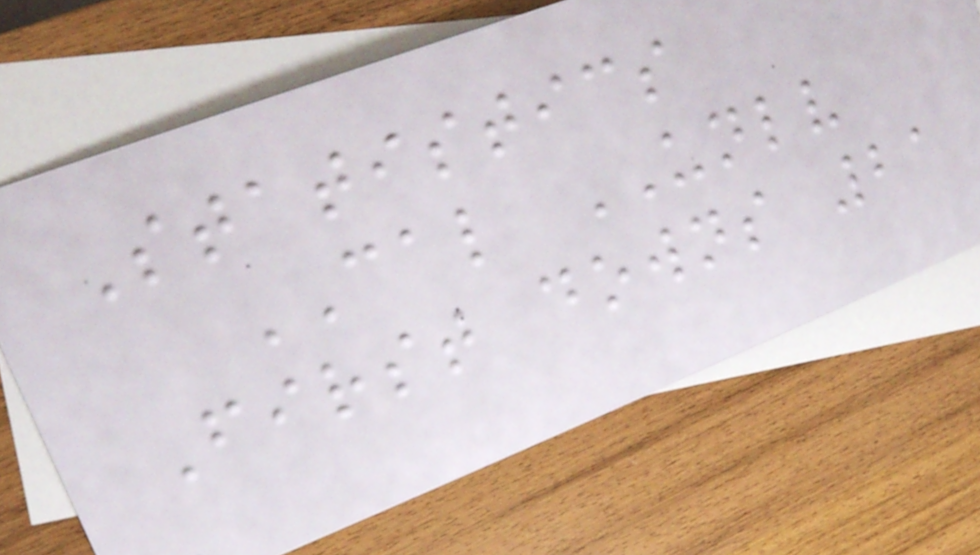Statistics
CAL UNLV
First downs 21
